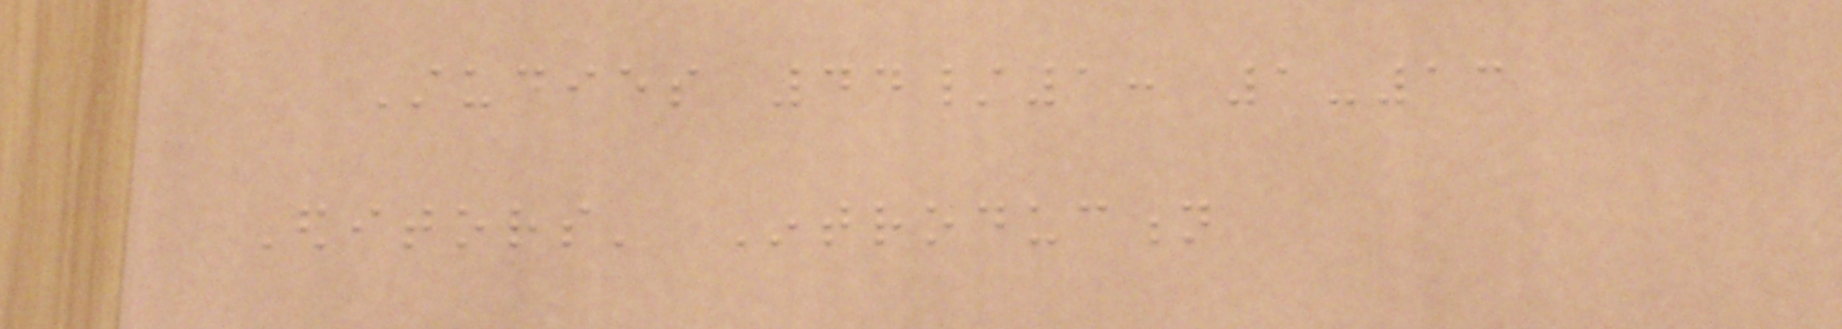Studies 44/1: 1-13
Editors' Introduction
